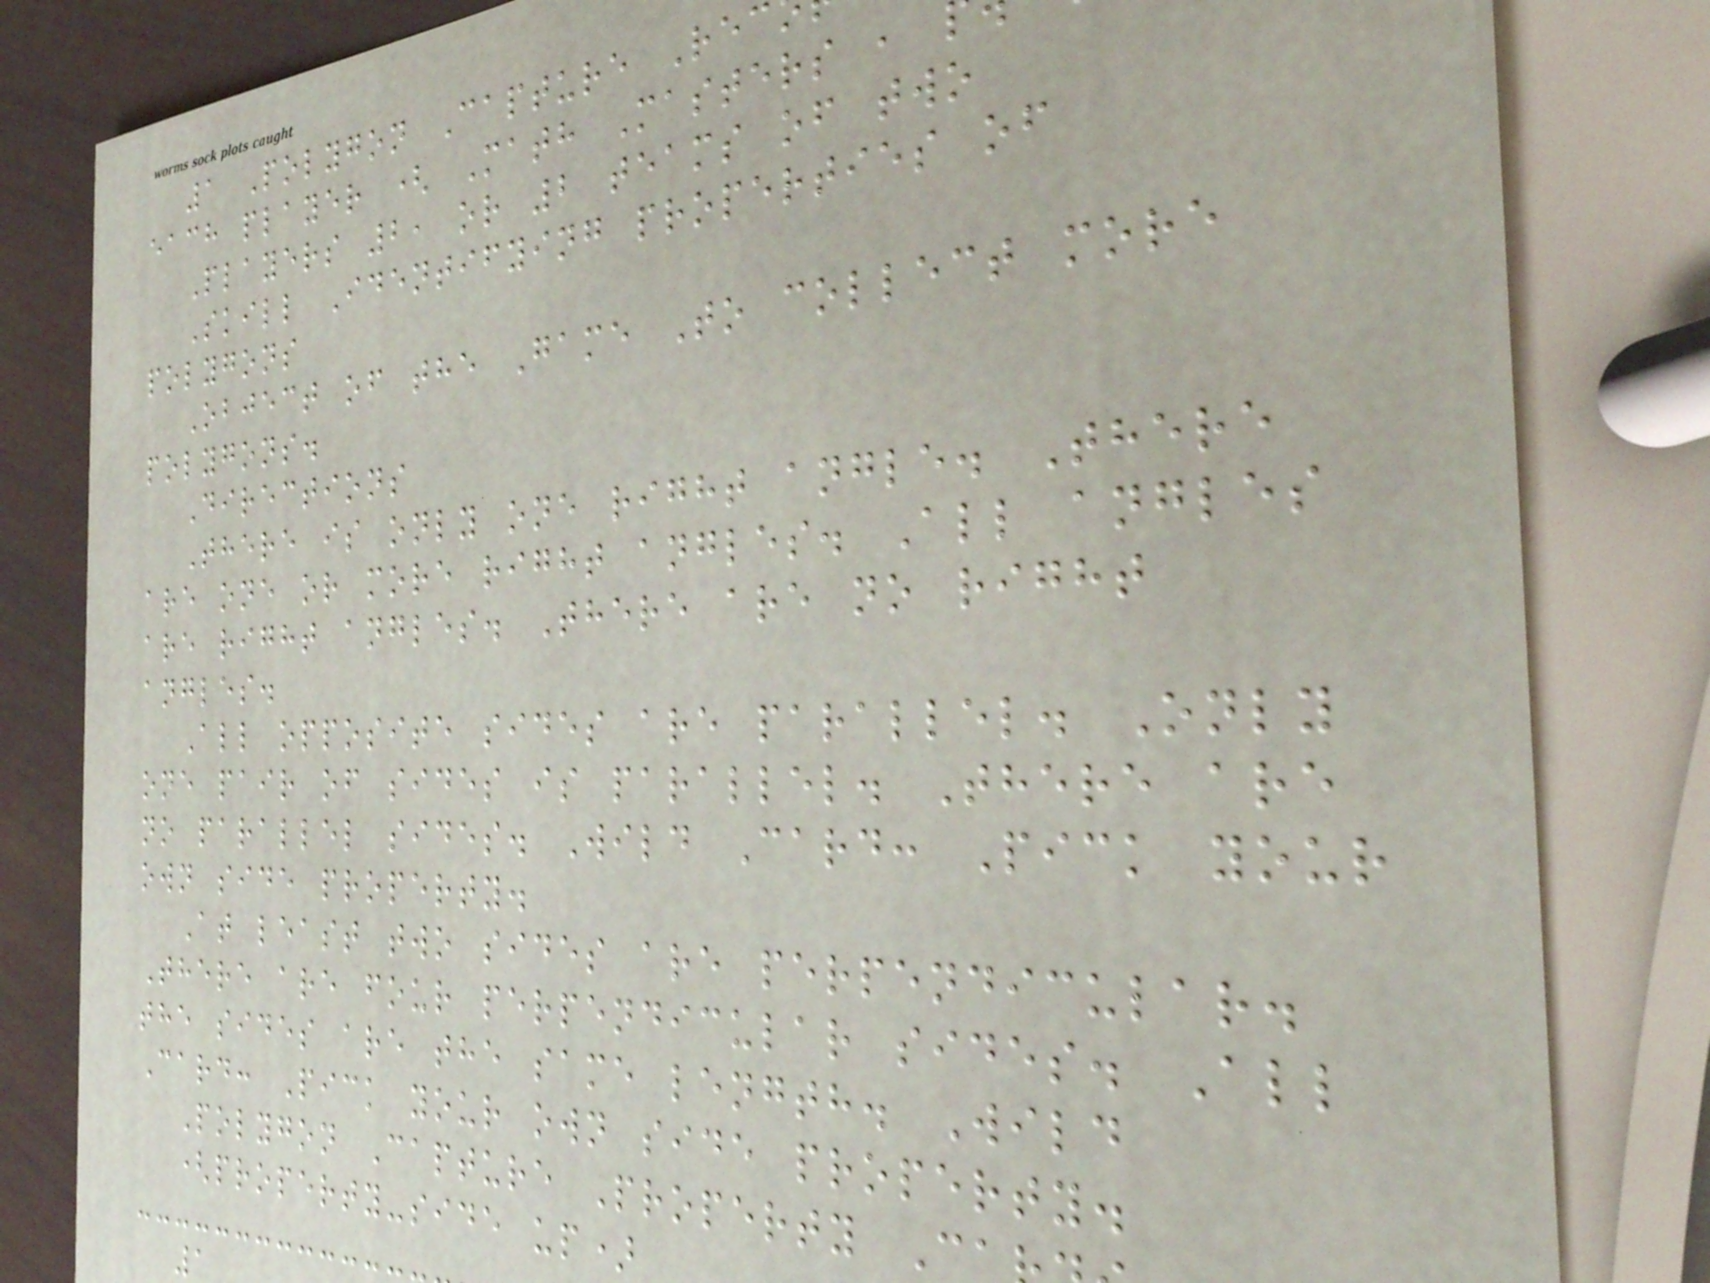1 Polygon Capture Rec
each player ( Math Masters ,
Players 2, or 2 teams of two
Skill Identifying properties of
polygons
Object of the Game To collect more
polygons.
Directions
There is only one right angle. There
are one or more right angles. All angles
are right angles. There are no right
angles.
All opposite sides are parallel. Only
one pair of sides is parallel. There are
no parallel sides. Wild Card: Pick your
own side property.
At least two sides are perpendicular.
There are four perpendicular sides. All
the sides are the same length. Wild
Card: Pick your own side property.
Polygon Capture Property C
(property-side up)
1
